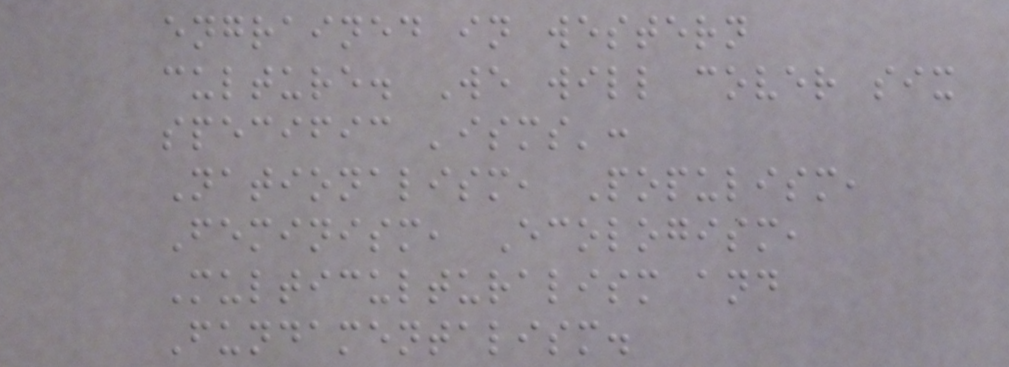engrained in western
culture. We will cover six
specific 'isms':
Nationalism, Populism,
Feminism, Ecologism,
Multiculturalism and
Fundamentalism.
